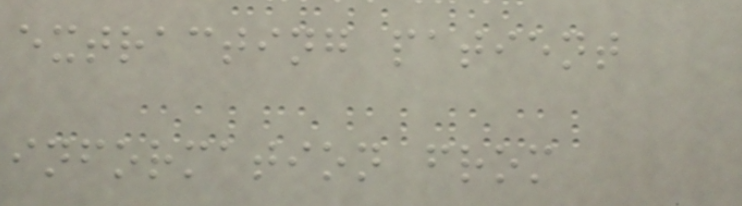extracting patient
information from
